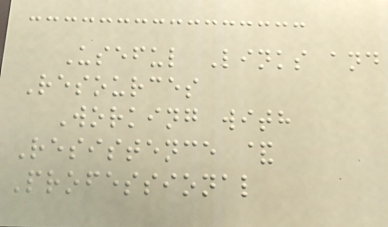Useful Links and
Resources
Working with
Resistence &
Professional
